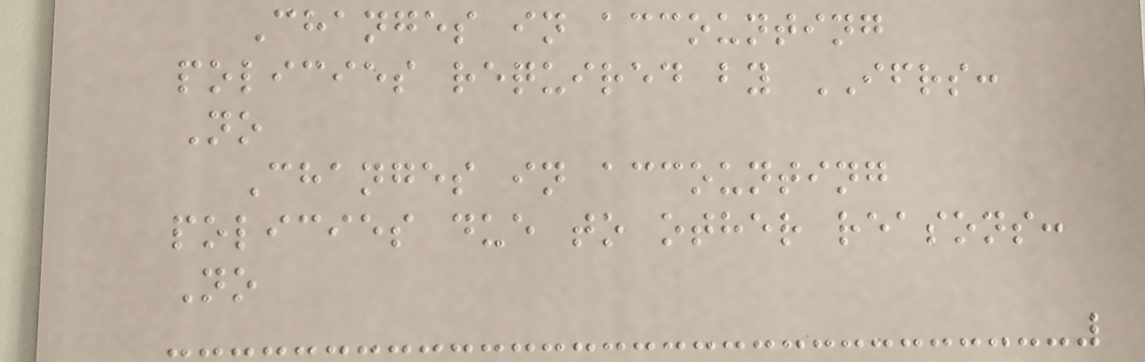Changes in accounting
policies required by IFRS:
No
Changes in accounting
policies due to other reasons:
No
